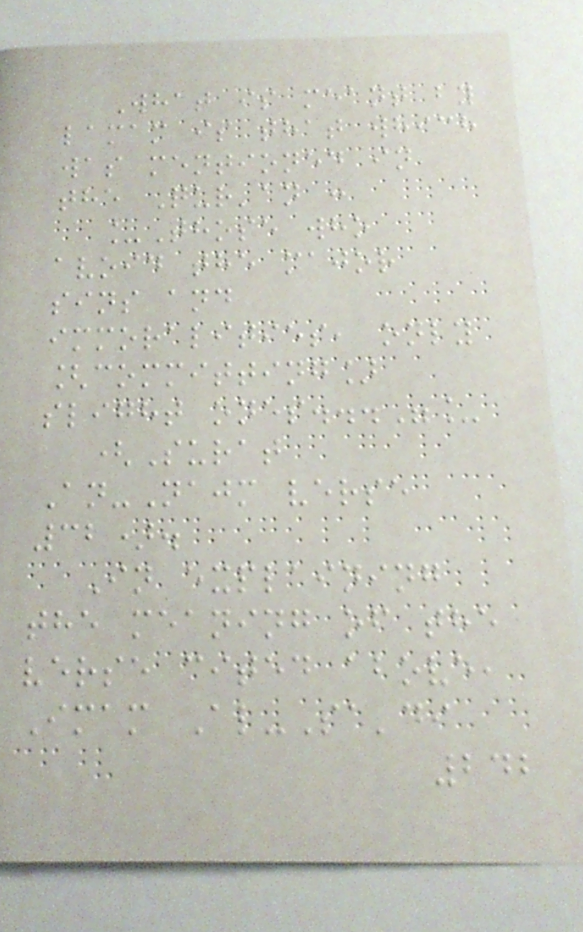What is meant by
lamam is that which
was mentioned in
the Qur'an :
_Those who
avoid the major
sins and
immoralities, only
[committing]
slight ones..."_
(Surat
An-Najm verse
32).
In explaining
the meaning of the
verse cited above,
Imam Al-Sa'di
242
